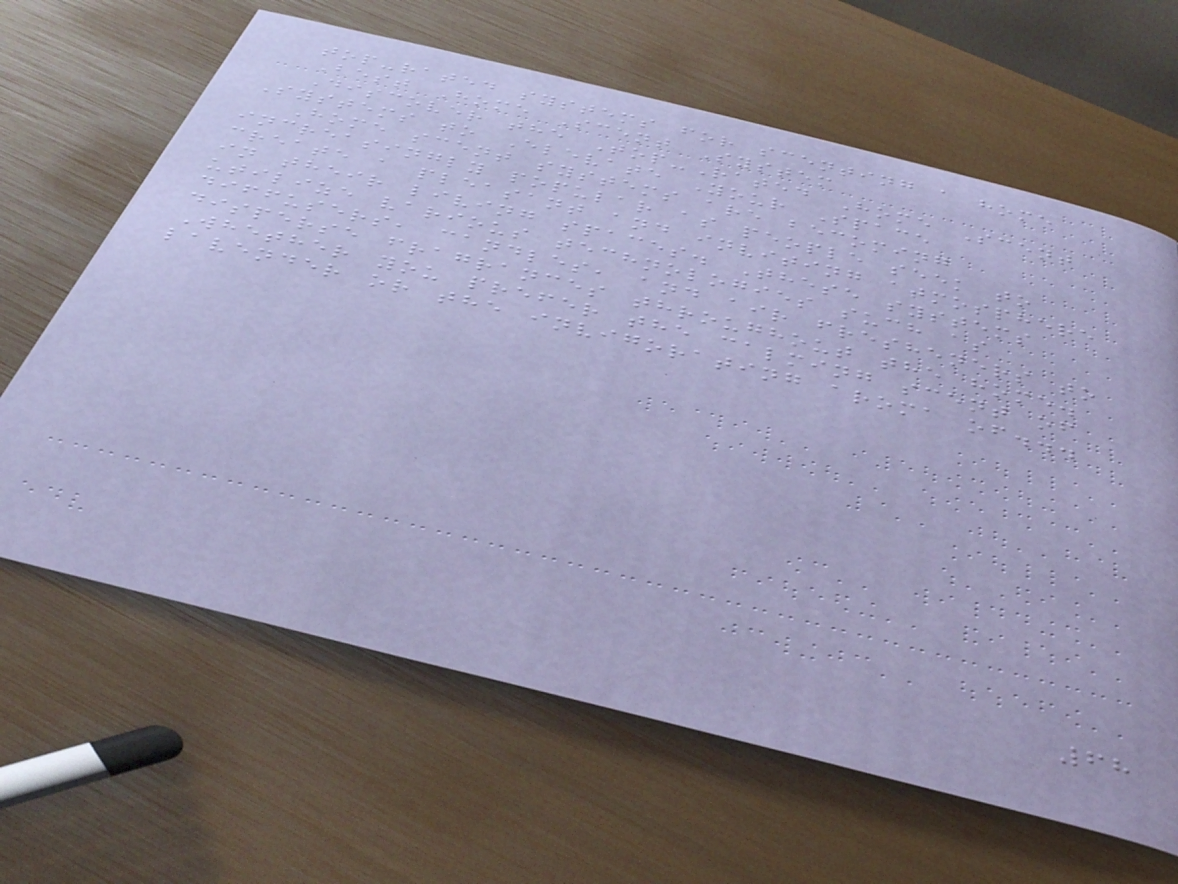top-rated systems for scenting a home
Best Home Scent System
Discover the Top-Rated Home Scent
Systems to Elevate Your Space
Home scent systems are becoming
increasingly popular as people seek to
create a pleasant and inviting atmosphere
in their living spaces. These systems
utilize various technologies such as
diffusers, candles, and air fresheners to
disperse fragrances throughout the home.
Whether you prefer the calming scent of
lavender or the invigorating aroma of...
68
